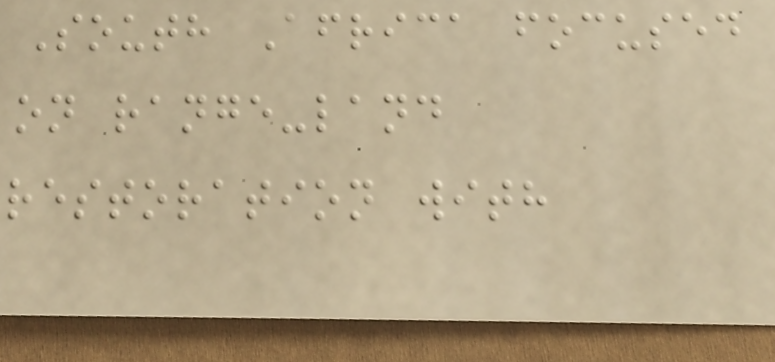South Africa focused
on range-land
restoration with
